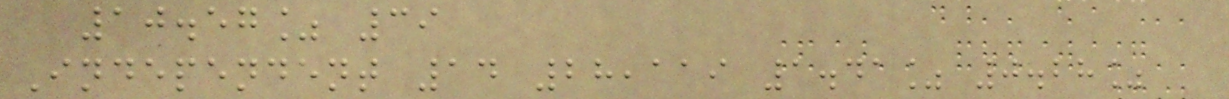10.57% 39
Independent 14 28,119 1.41% 0.28%
